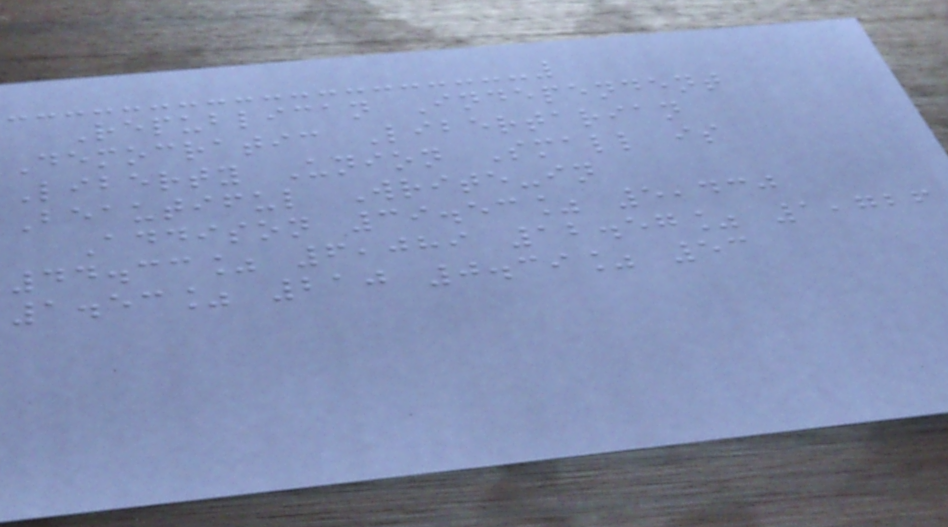Republican Independent
Democratic Libertarian
Liberty Union Small is
Beautiful Write-in
Addison 39.53% 5,430
44.33% 6,089 12.57% 1,726
1.53% 210 0.39% 53
